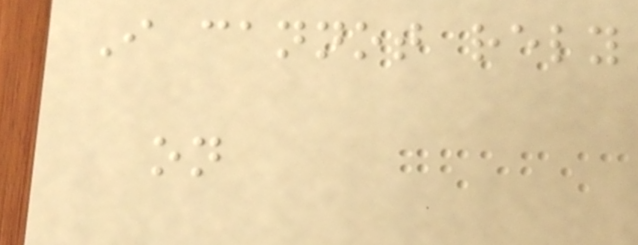I cannot rely
on
